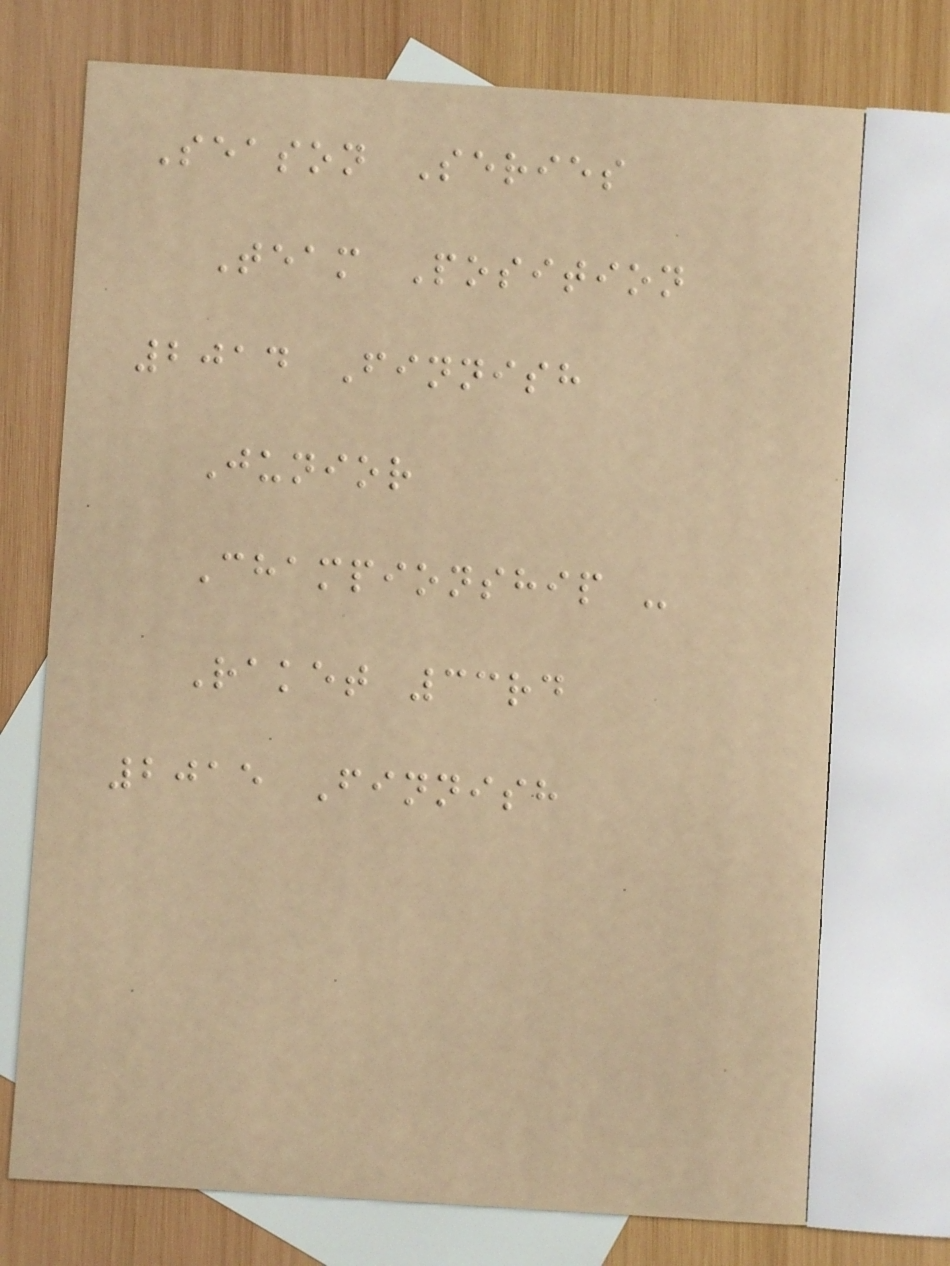Season Series
Team Position
2014 Finnish
Junior
Championship -
Raket 33rd
2015 Finnish
